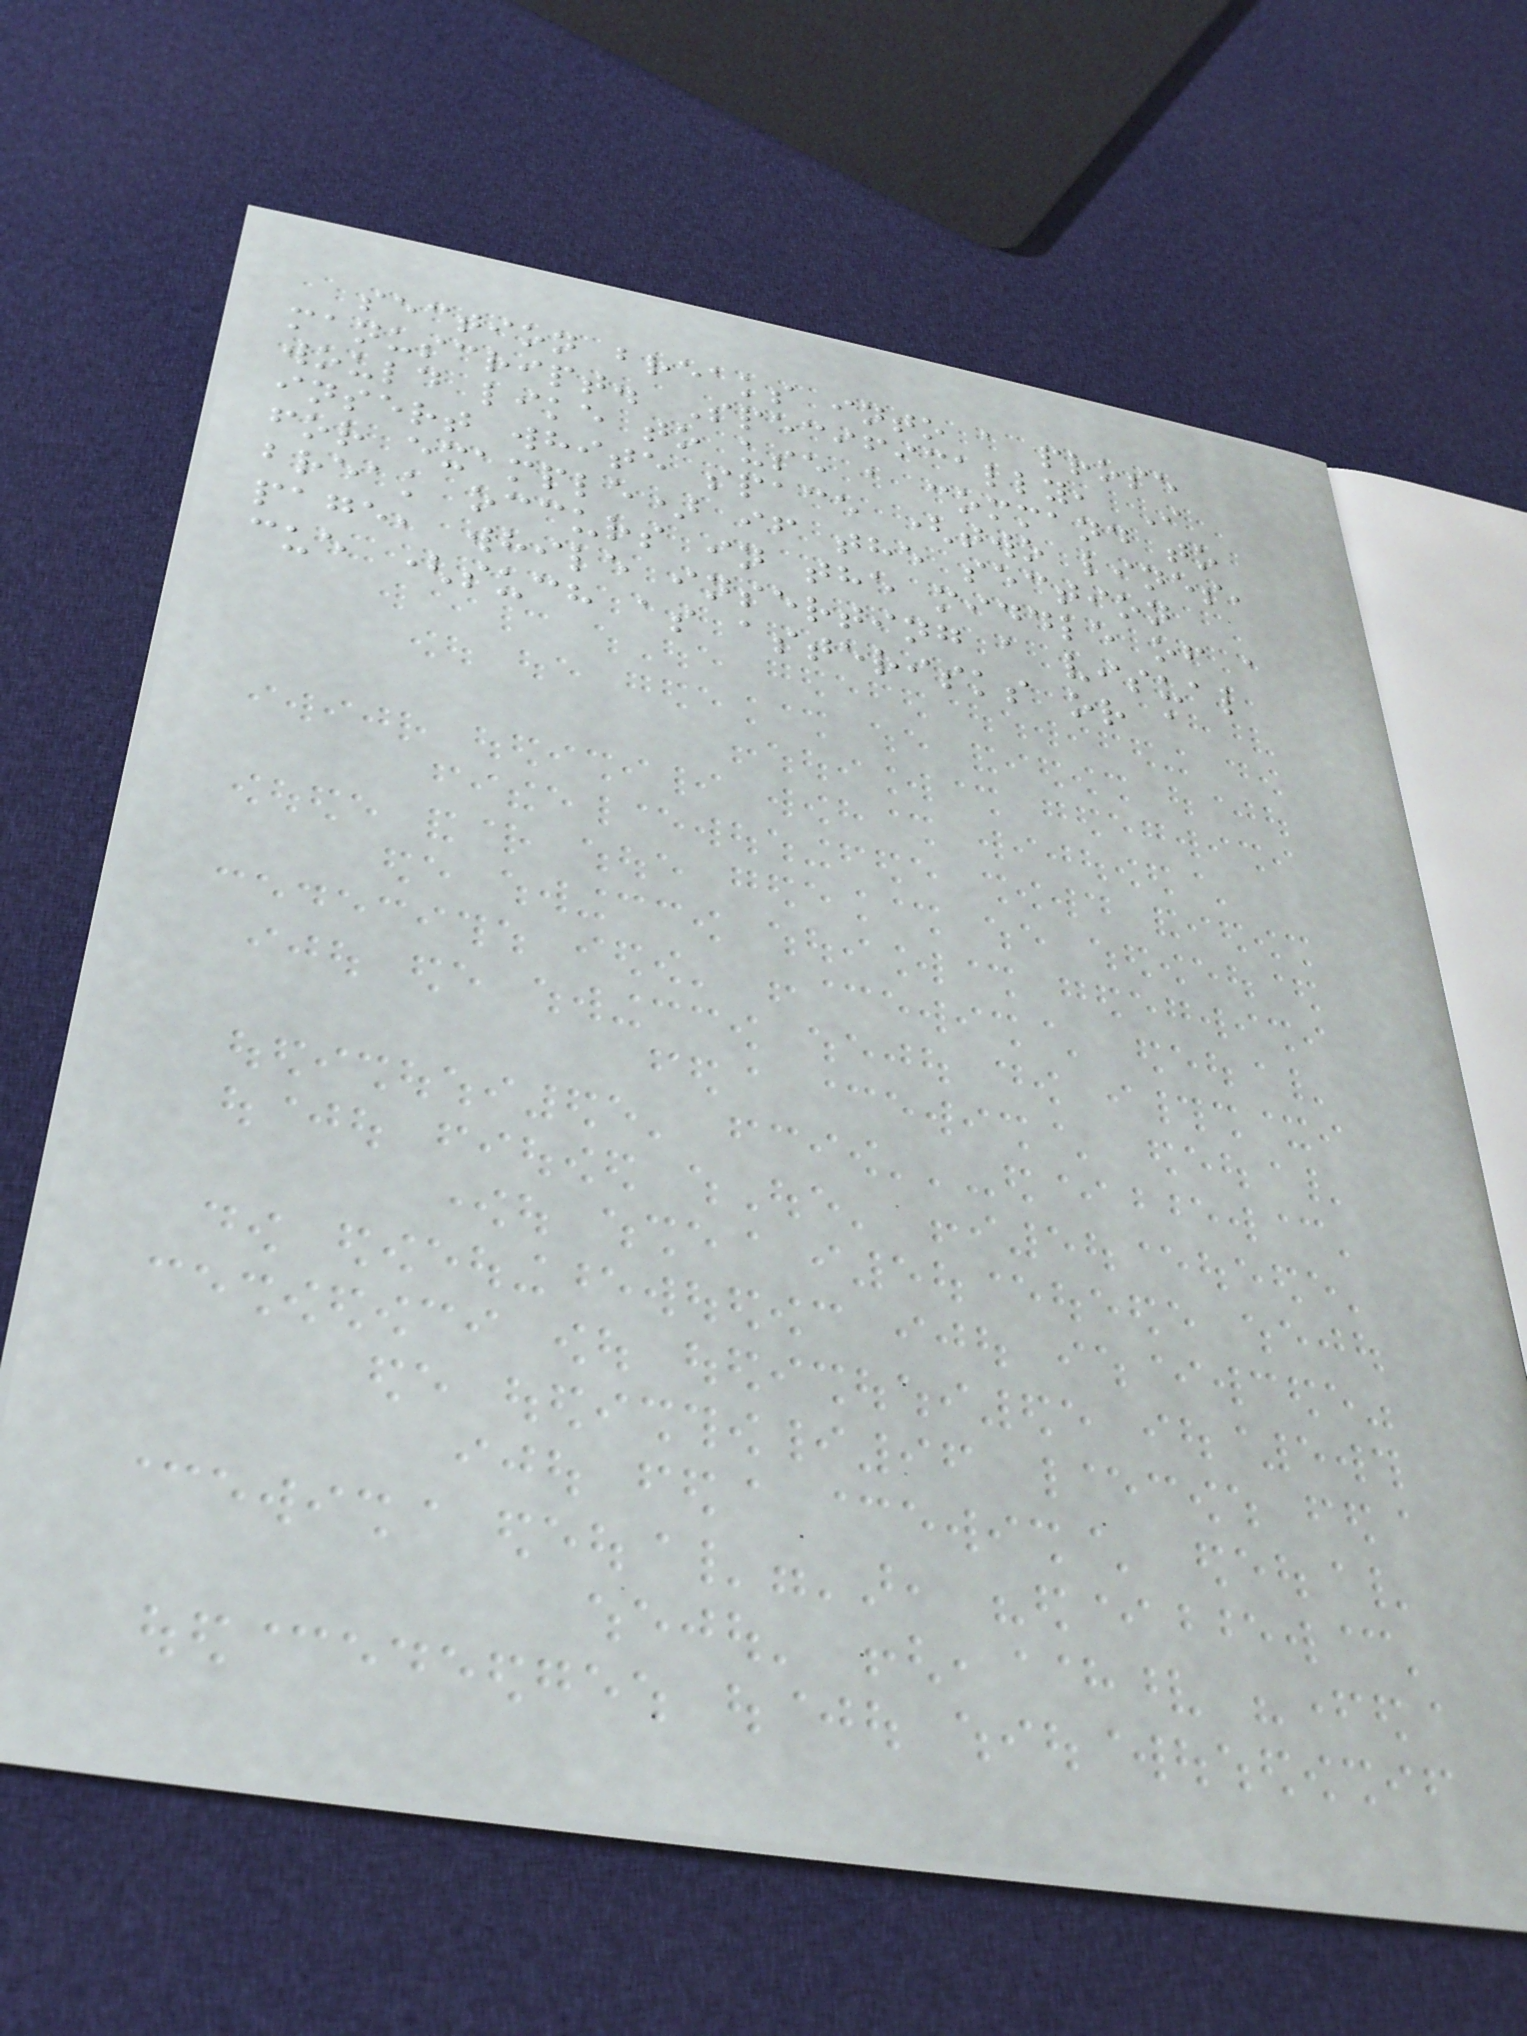section breaks into a prose
manuscript. Specifically, I
would like to use a command to
insert white space (two lines,
for example) if the section
break occurs in the middle of a
page, while inserting a visual
cue (such as asterisks or a
